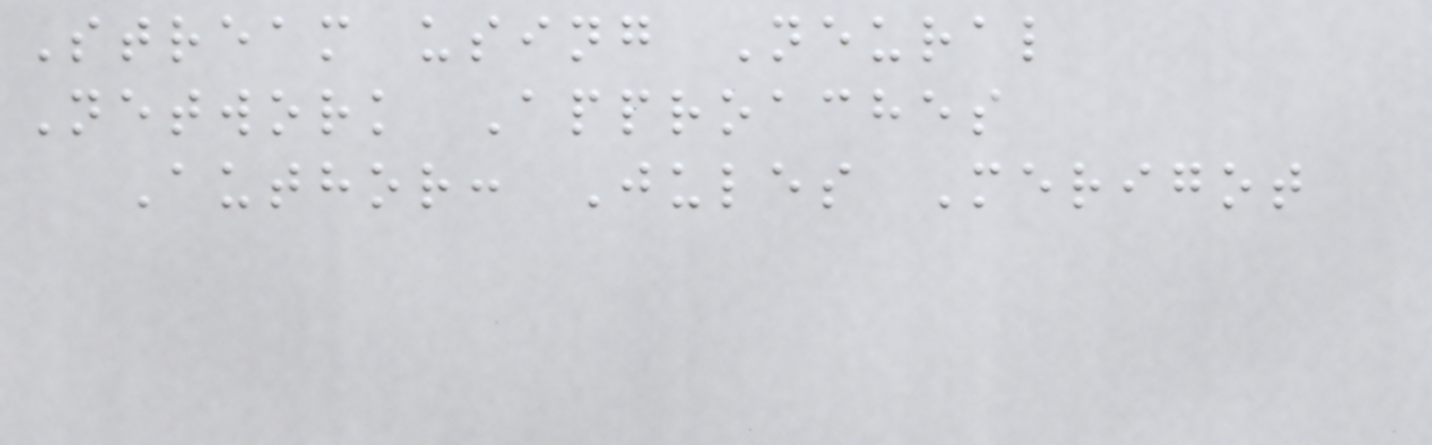Stream using Neural
Network Approaches
Author: Jules Merigot
